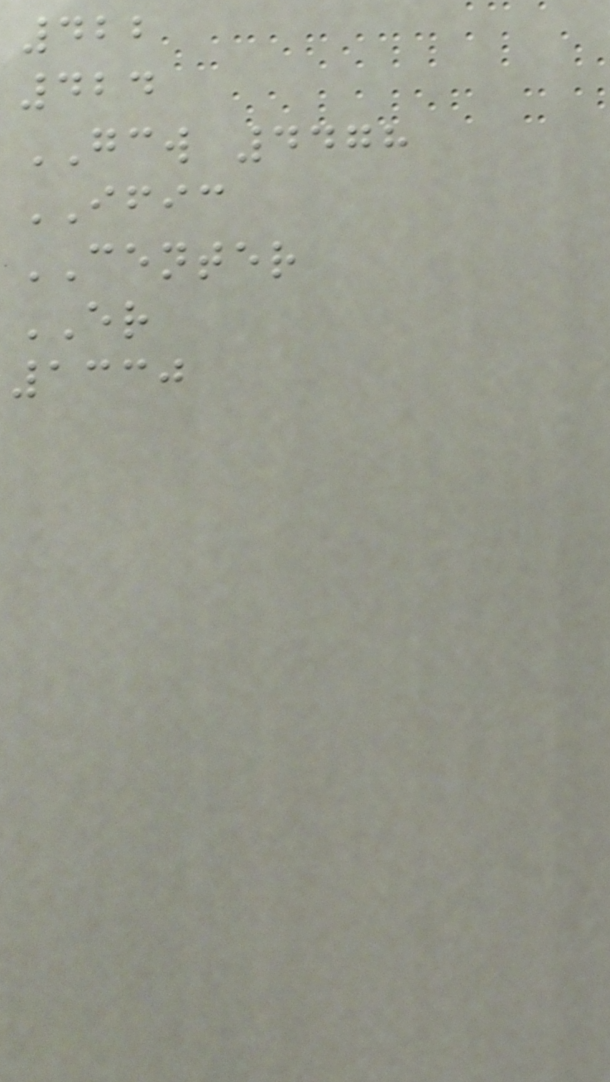422
424
GCW 4478
IFIC
CENTER
ER
1330
